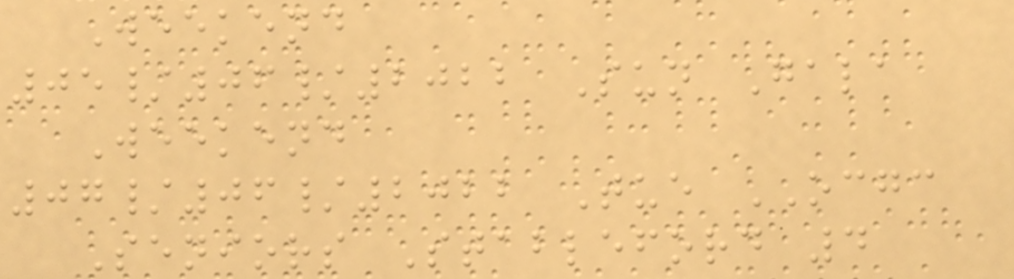Weekend
05/06/2022 Sun Gala
Weekend
07/06/2022 Tue OCGC
Seniors Stableford 4
